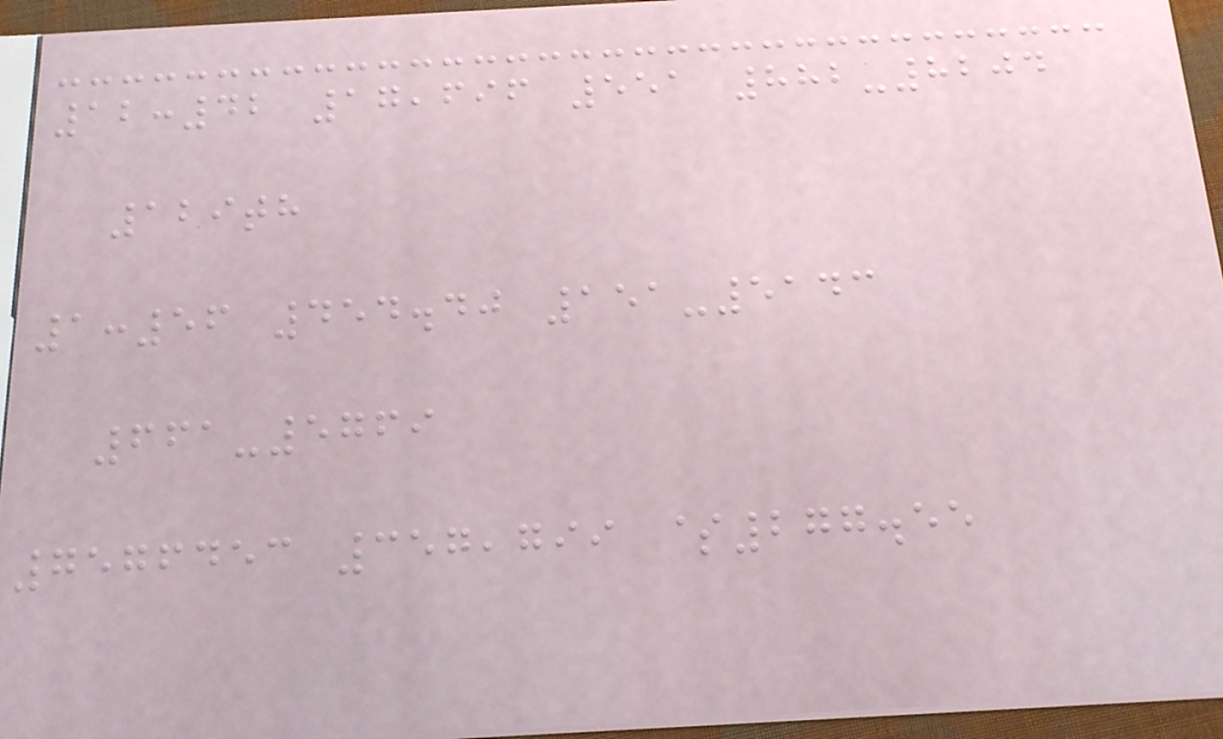12:42 17,696 551 882-8204
129th
1:56 454.40 151-5143
661-5769
7576453 357,799 $277.55
